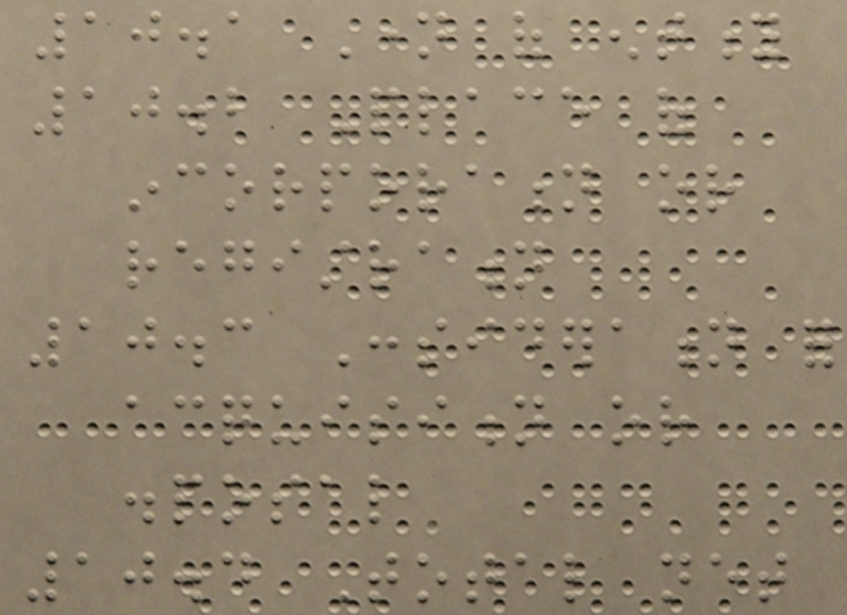10.1 Name of entity
10.2 Place of
incorporation or
registration
10.3 Consideration for
acquisition or
disposal
10.4 Total net
